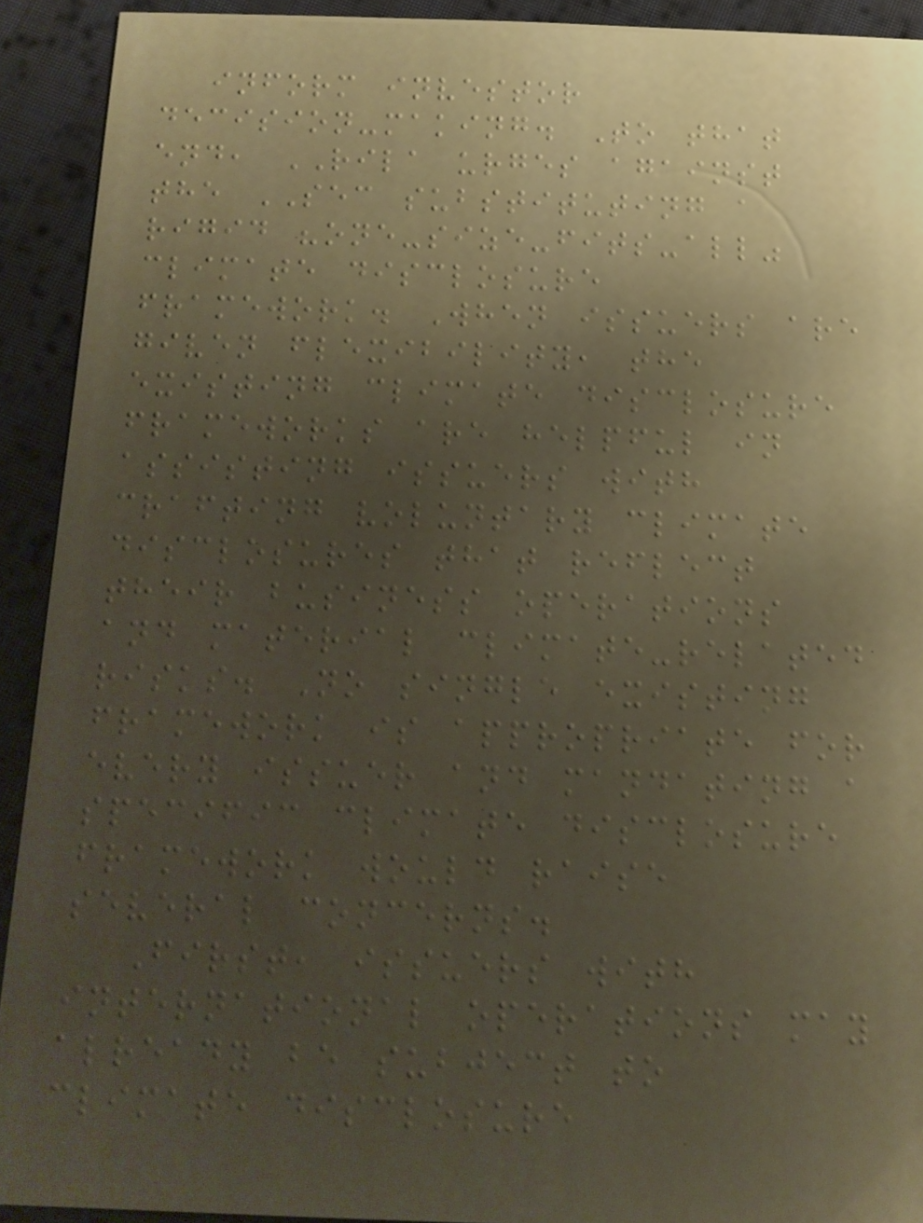inform investor
decision-making. To that
end, RILA urges against
the SEC substituting a
rigid "one-size-fits-all"
climate disclosure
framework. When issuers are
given flexibility, the
existing climate disclosure
frameworks are helpful in
assisting issuers with
crafting voluntary climate
disclosures that reflect
their business operations
and material climate-related
risks. No single existing
framework is appropriate for
every issuer and mandating a
specific climate disclosure
framework would raise
several concerns.
First, issuers with
international operations may
already be subject to
climate disclosure
